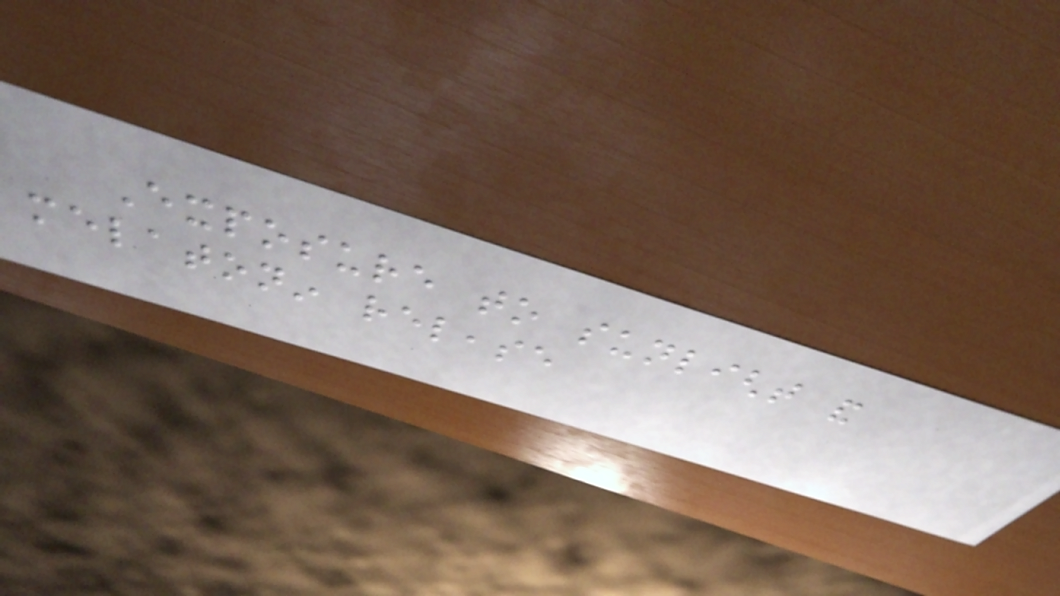Exposure to sunlight and
melatonin release
